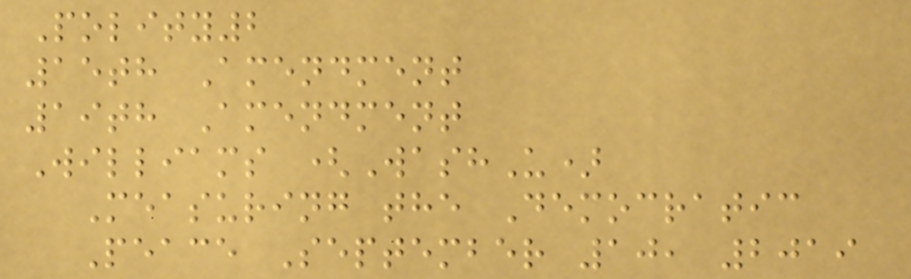Polity2
15th Amendment
19th Amendment
Williams (WashU)
Measuring the Democratic
Peace September 10, 2019
